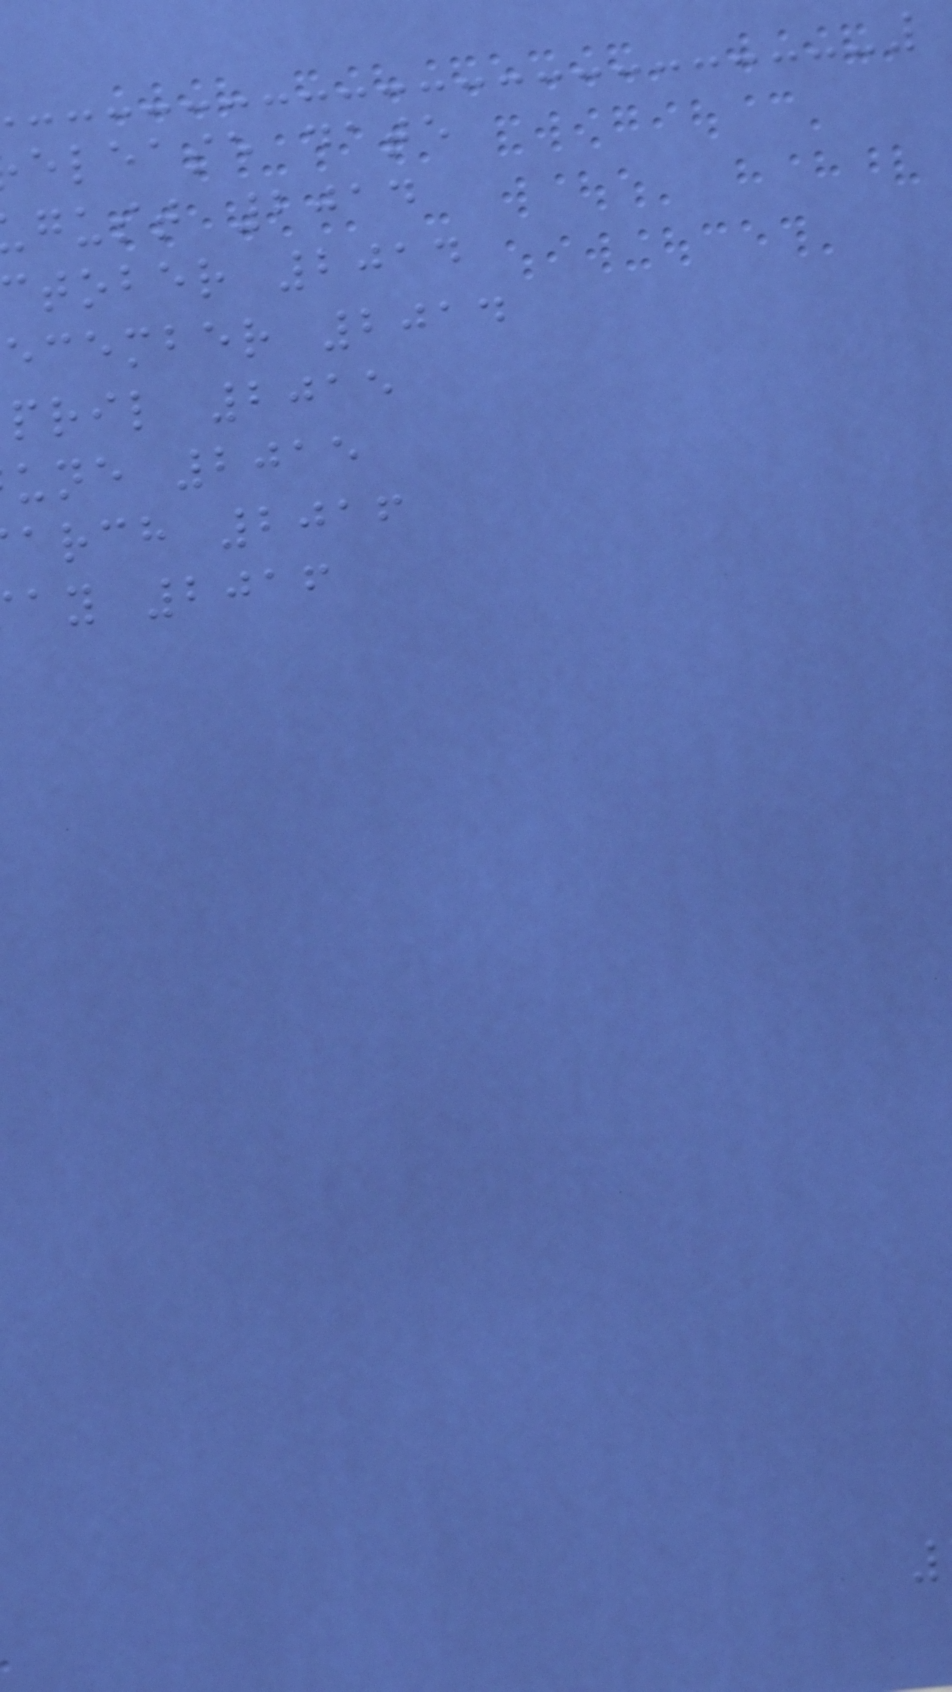elease date
gust 2014
ctober 2014
ecember 2014
pril 2015
une 2015
arch 2016
ay 2016
